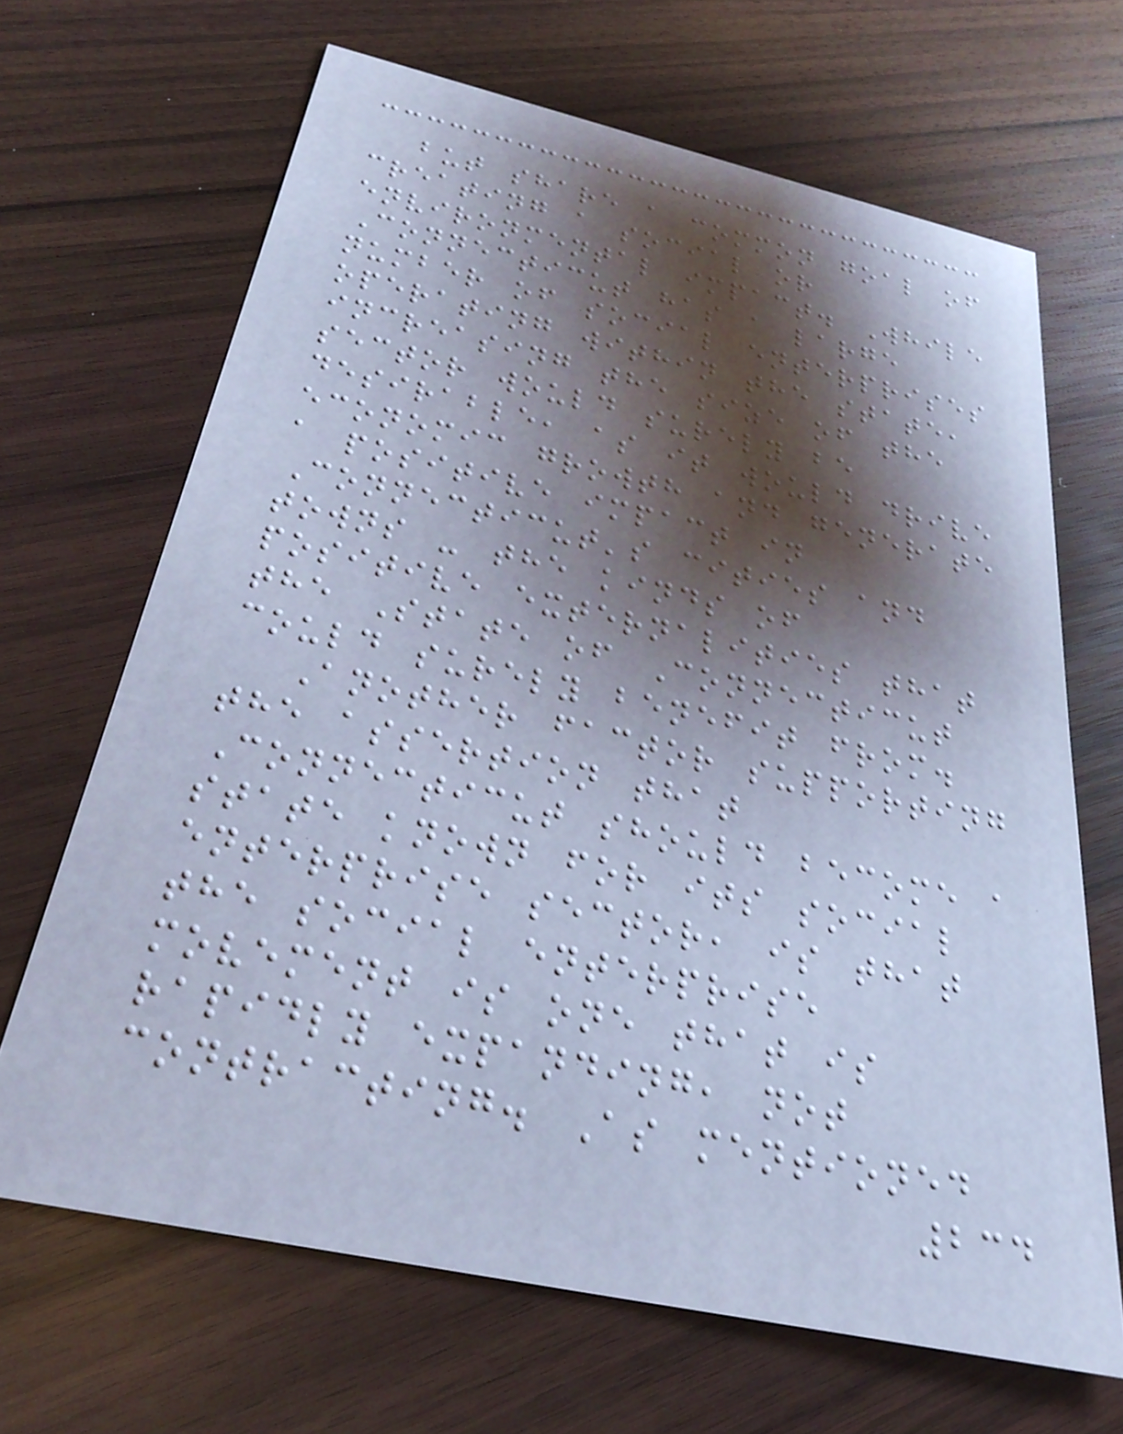but share a common goal of
creating a social or
environmental impact. While
Connecticut has a large
number of social enterprises
operating within the state,
increasing the size of the
sector would surely be
desirable, as it would drive
economic growth and generate
a positive impact in
Connecticut's cities and
towns - the kinds of
positive externalities that
the State of Connecticut
could surely benefit from.
Another factor supporting
the assertion that
Connecticut should become a
state known for its social
enterprise sector, is that
the social enterprise
movement is one that is
rapidly expanding, not
contracting. As mentioned
234
